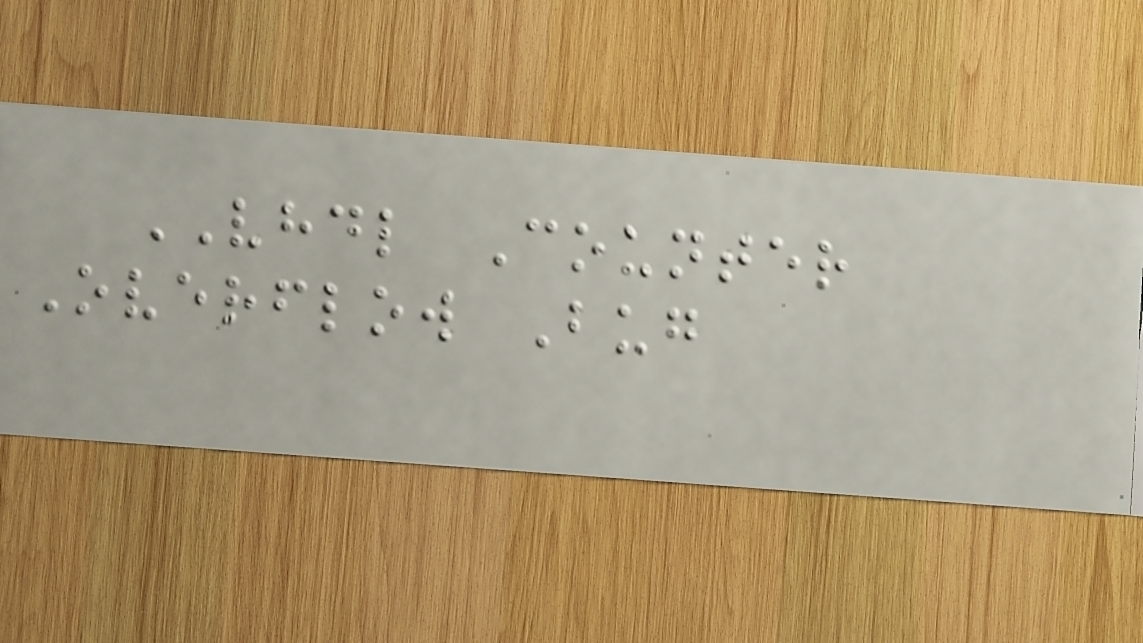VHDL Counter
Overflow Bug
